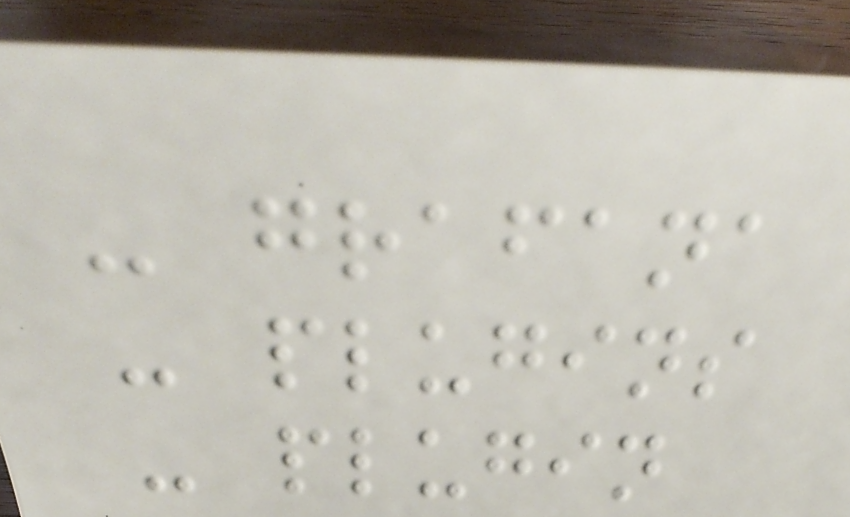- grafana
- plugins
- plugin
